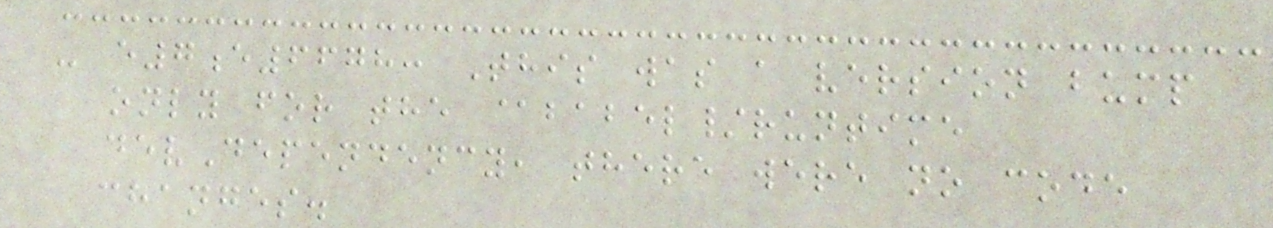- e7e6678: This was a version bump
only for the @babel/runtime
devDependency, there were no code
changes.
